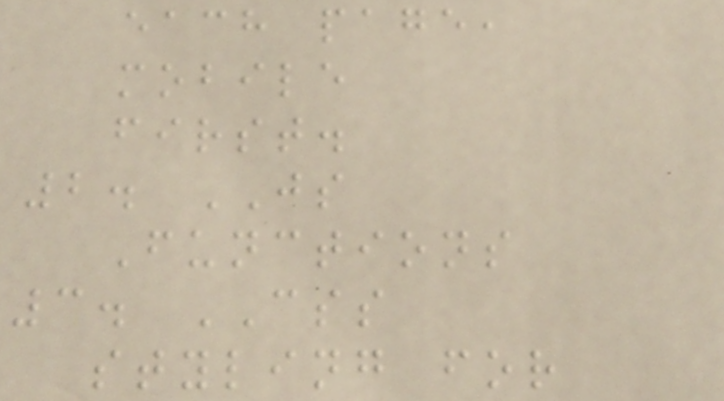each page,
mobile
first.
2. JS
Functions
3. CSS
styling for
